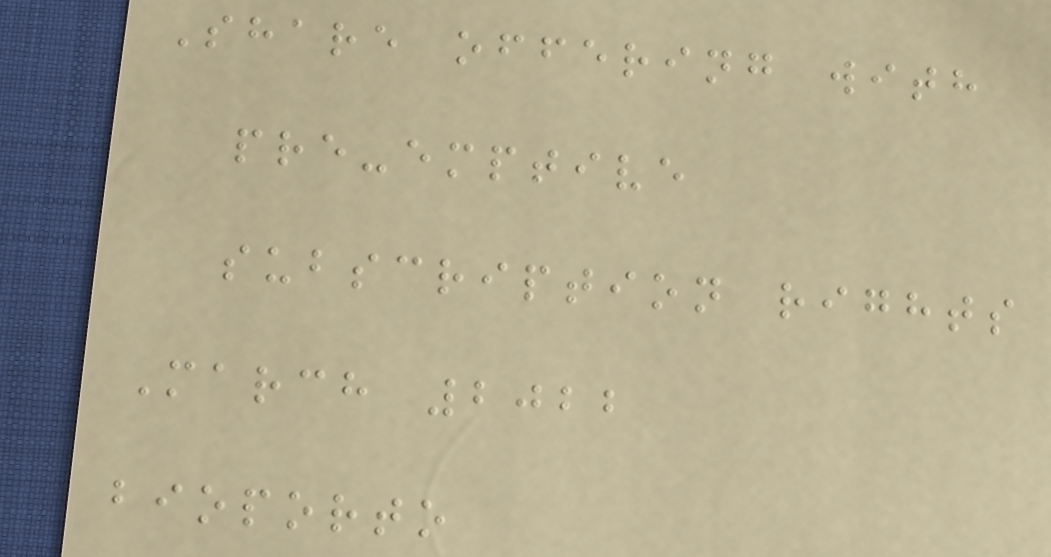Share offering with
pre-emptive
subscription rights
March 2022
bioporto
